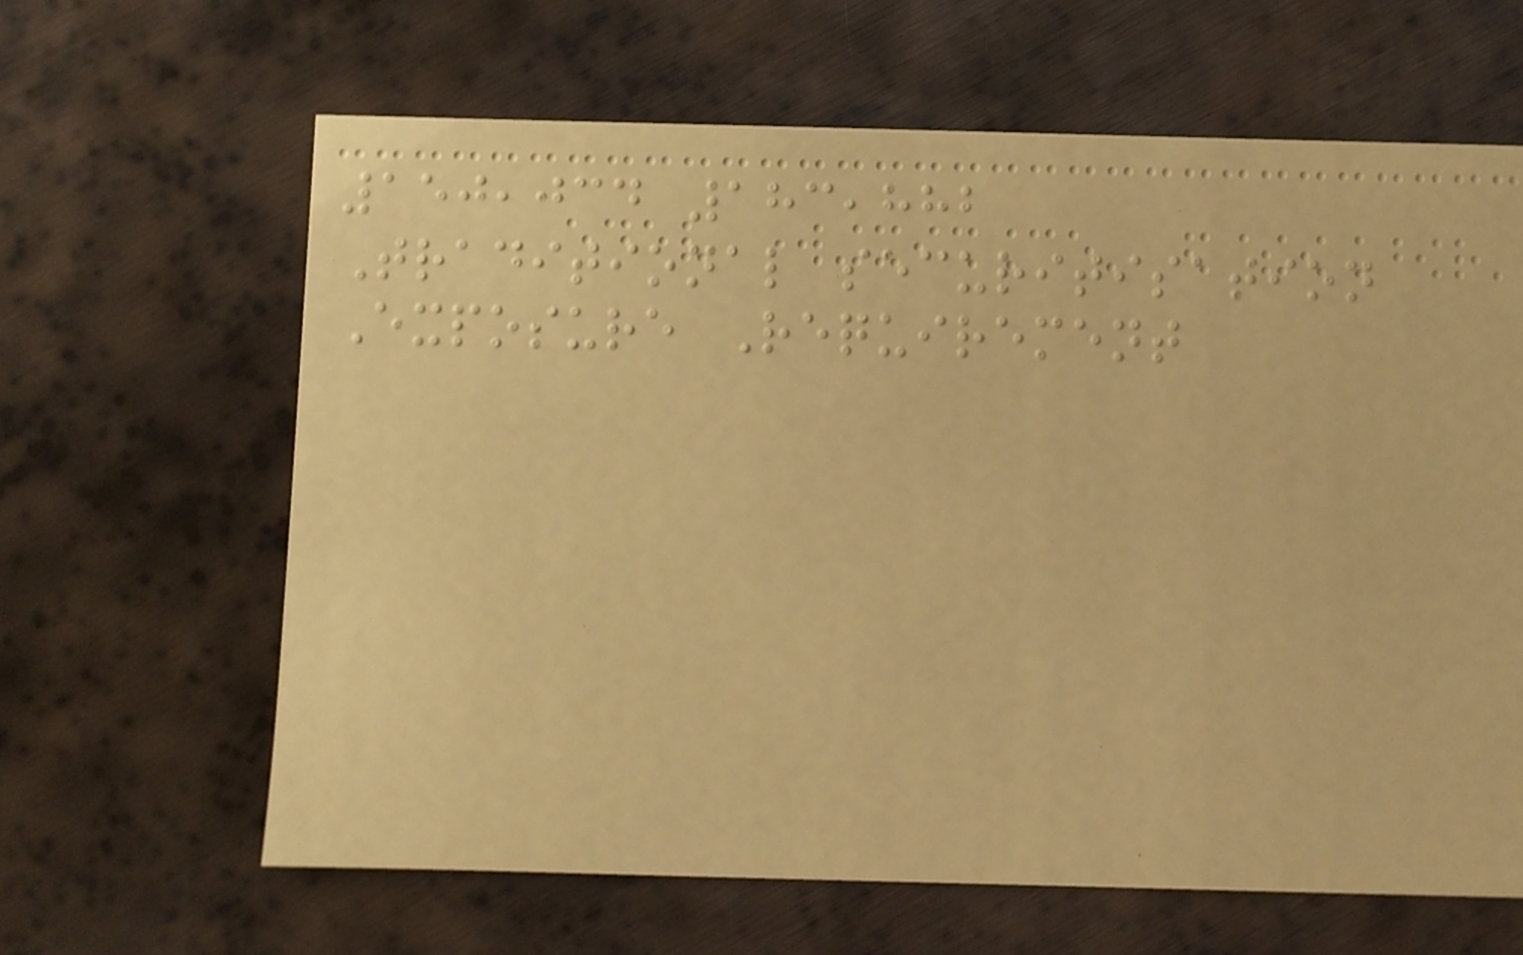150,034 183,882
Traditional securitisation
Exposure Requirement
